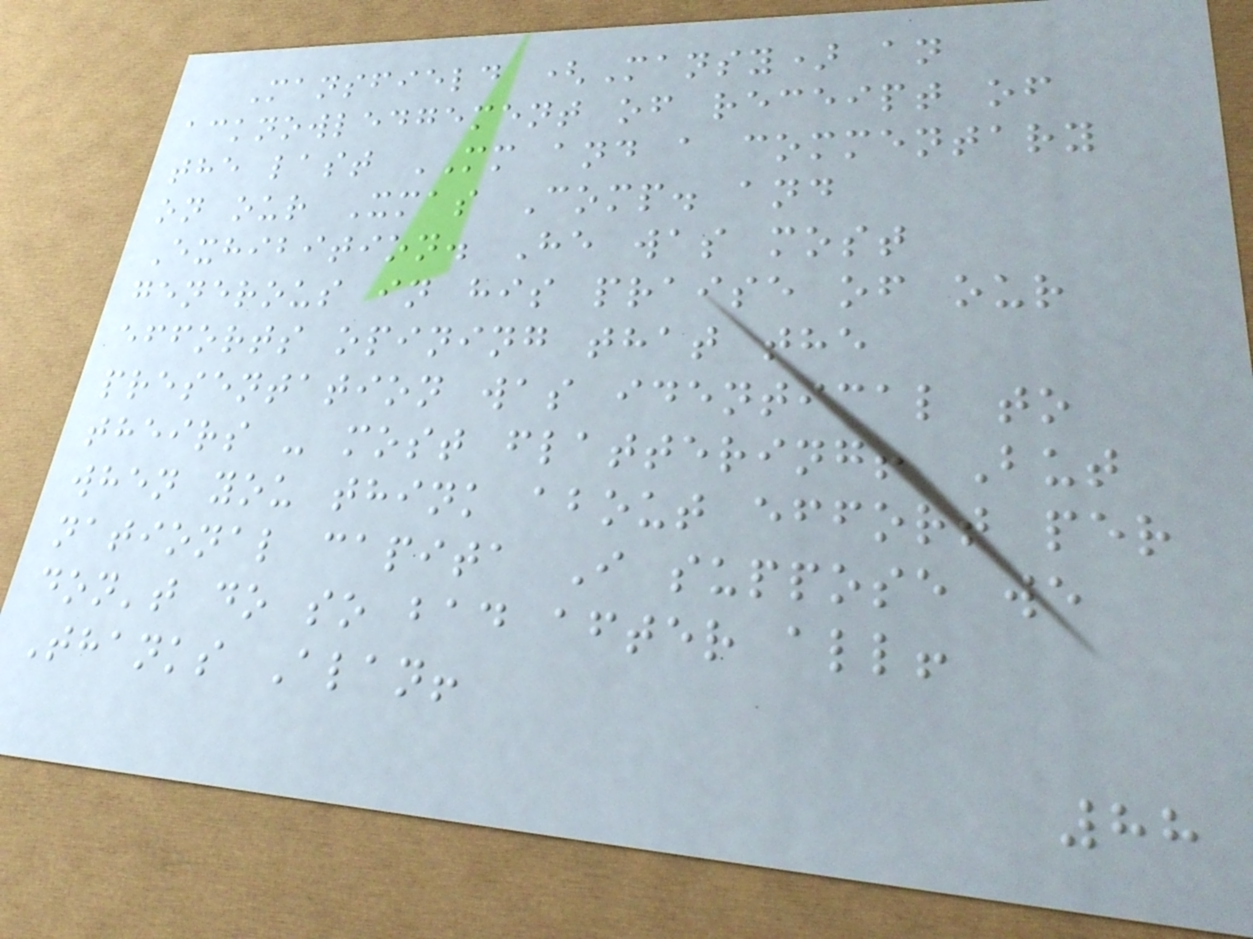Mansfield (Mansy) an
acknowledgement of receipt of
the last MM and a commentary
on our Xmas Comp. and
Exhibition. He was most
generous in his praise of our
efforts opining that the
presentation was identical to
theirs - most flattering! But
when you think about effort per
national capita I suppose we
don't do so bad after all!
Thanks Alan!
88
